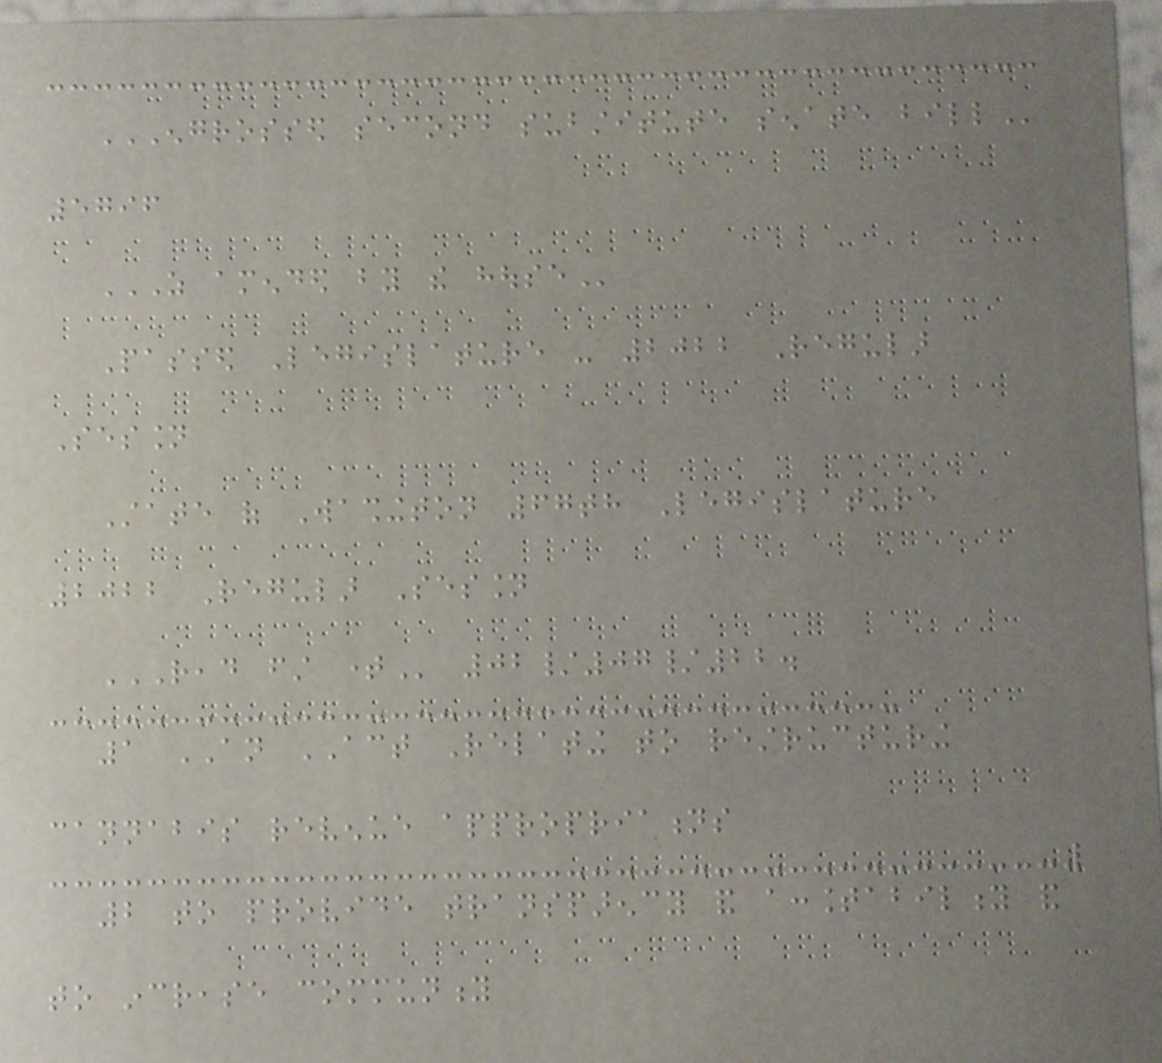ENGROSSED SECOND SUBSTITUTE SENATE BILL
5796
AS AMENDED BY THE HOUSE
Passed Legislature - 2022 Regular
Session
State of Washington 67th Legislature
2022 Regular Session
READ FIRST TIME 02/07/22.
1 AN ACT Relating to restructuring
cannabis revenue appropriations
2 to provide transparency and accountability and
to increase community
